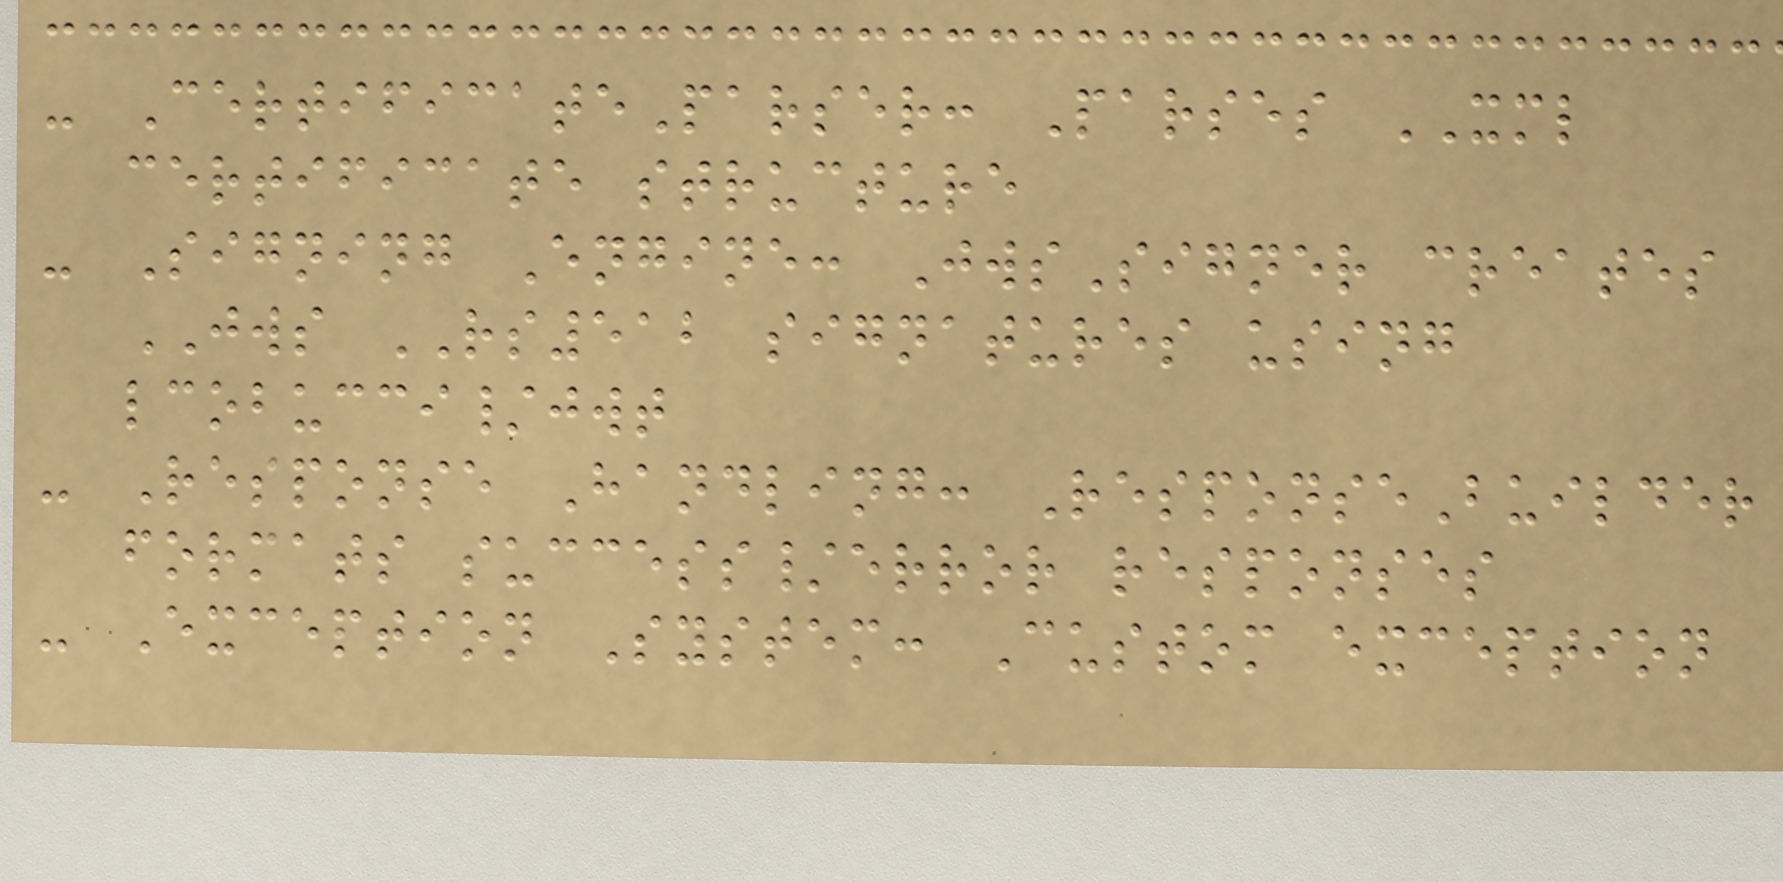- CertificateParser: Parses XML
certificate structure
- Signing Engine: JwsSigner creates
JWS RS512 signatures using
lcobucci/jwt
- Response Handling: ResponseBuilder
formats success/error responses
- Exception System: Custom exception
